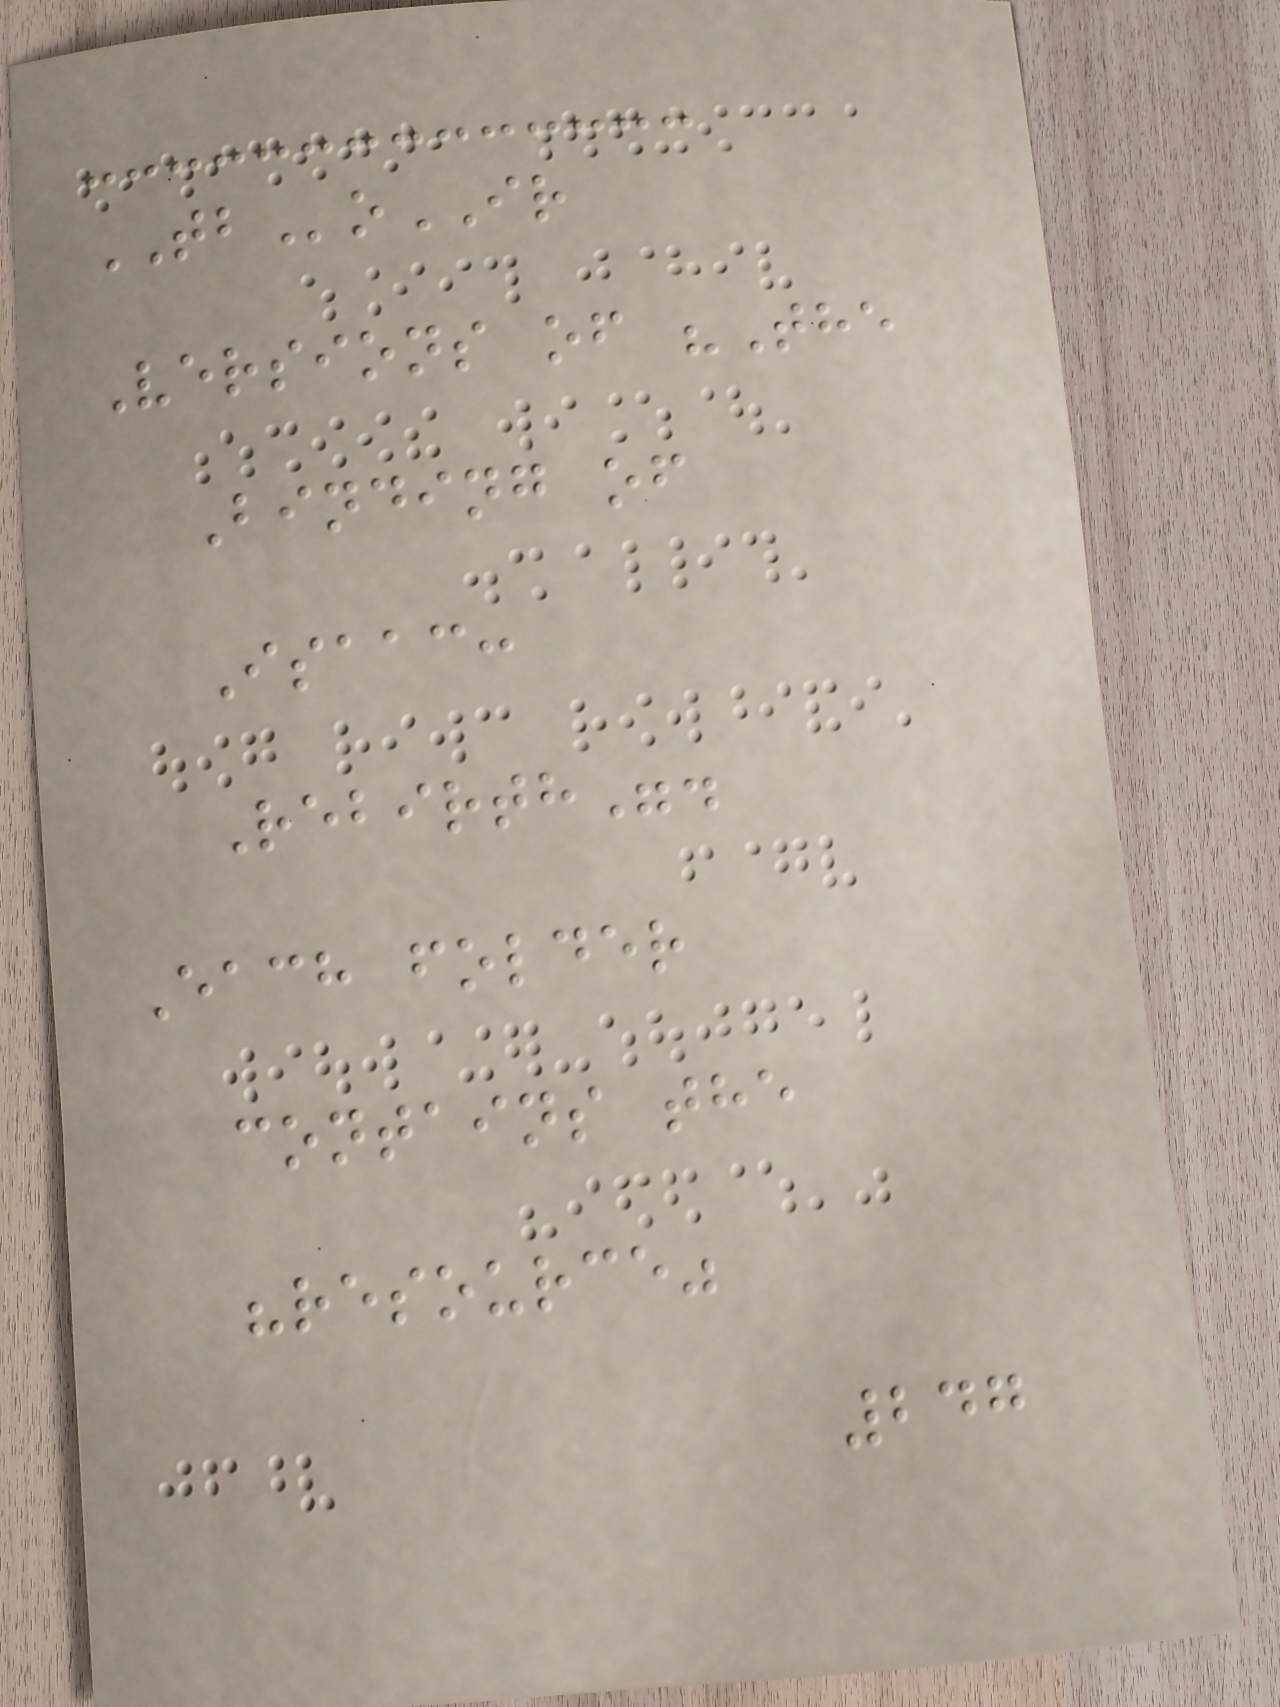TBoIR
Versions of "The
Binding of
Isaac:
Rebirth".
Each folder
contains the
"resource"
247
